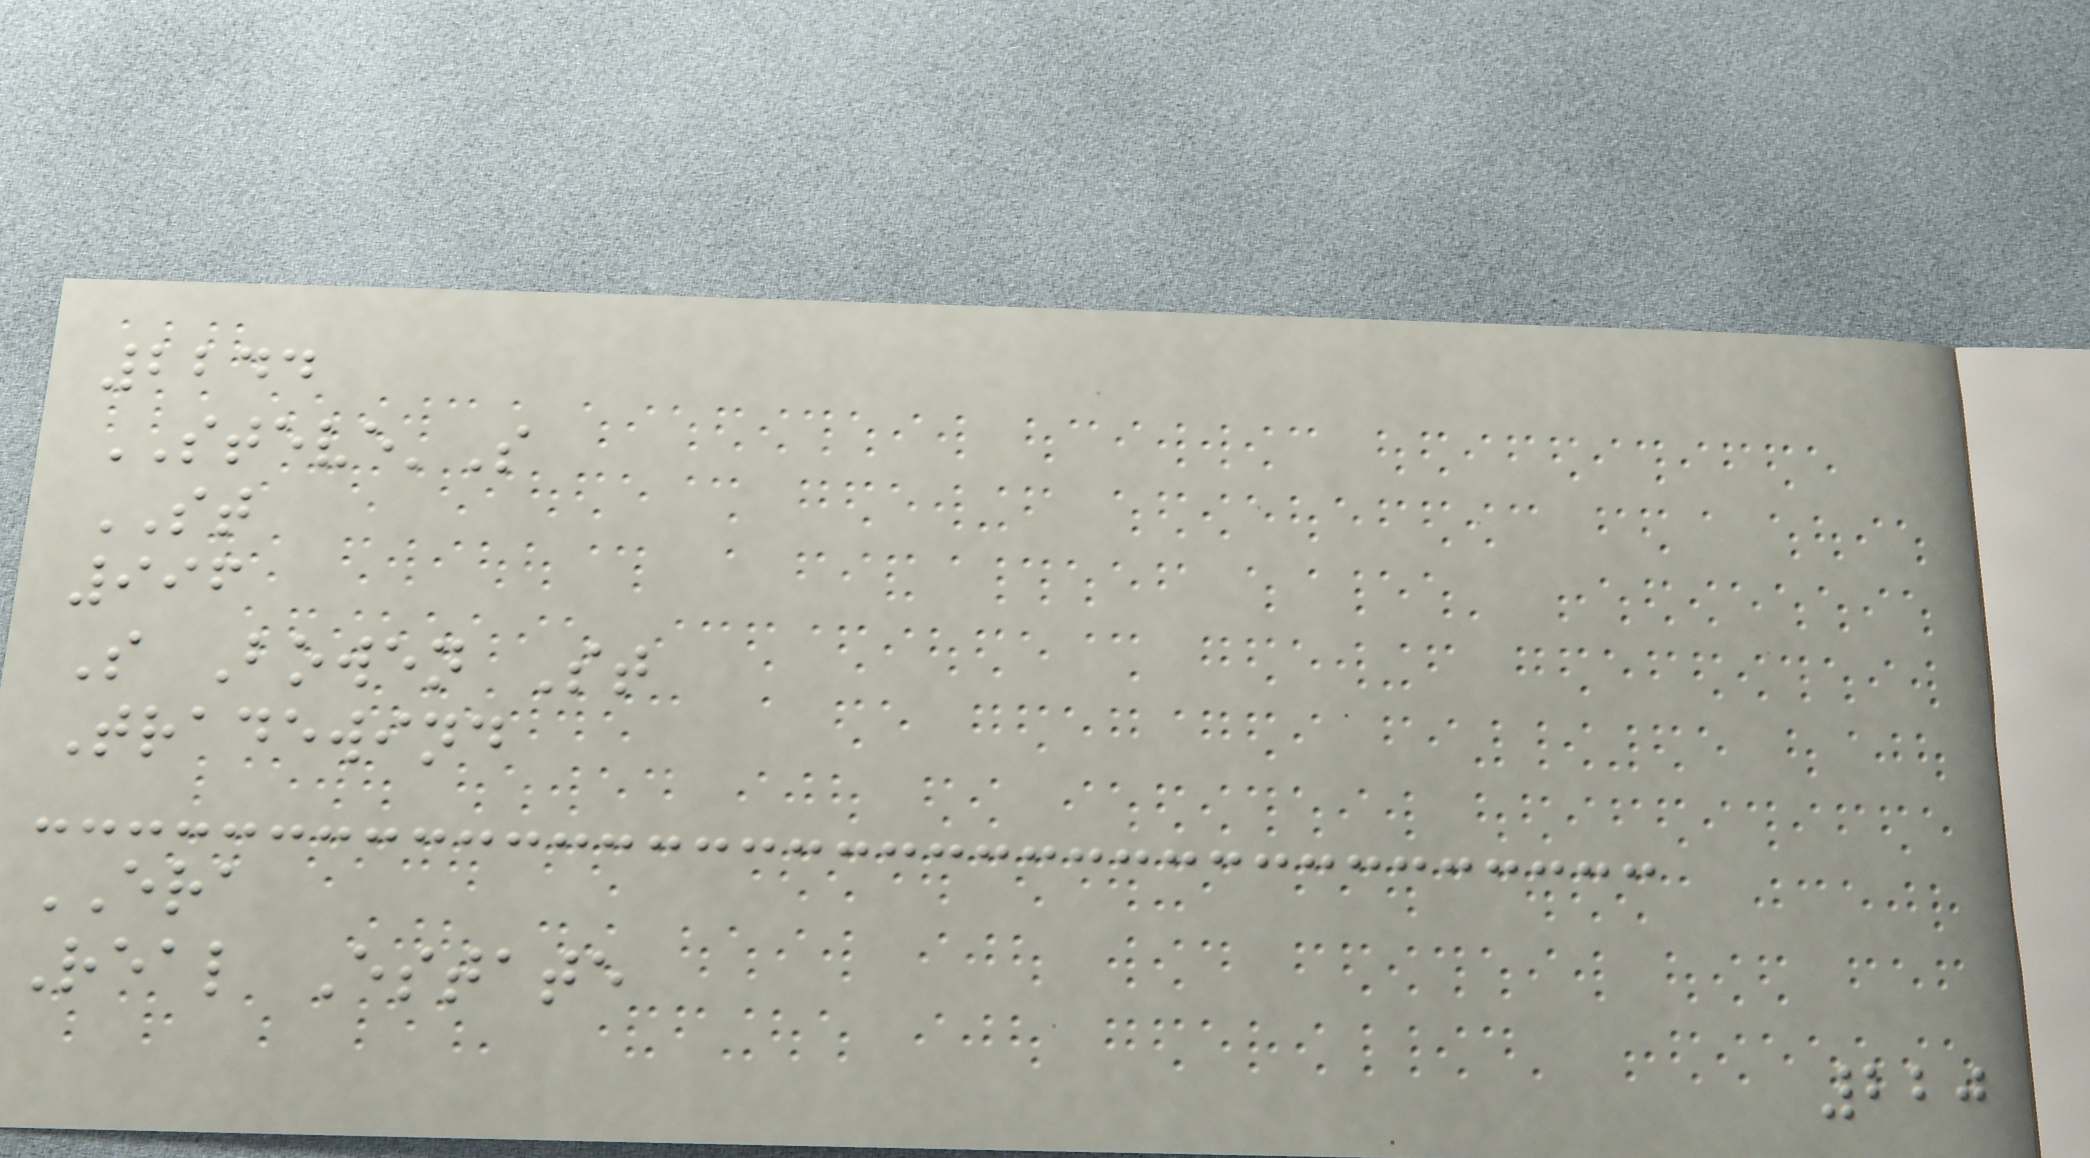2244
STEVE'S
ST
996
S Bowen St
Tradewind
ERA
Real Estate
220
